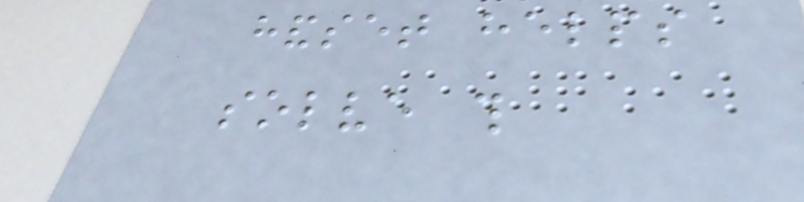handset helps
solve this
